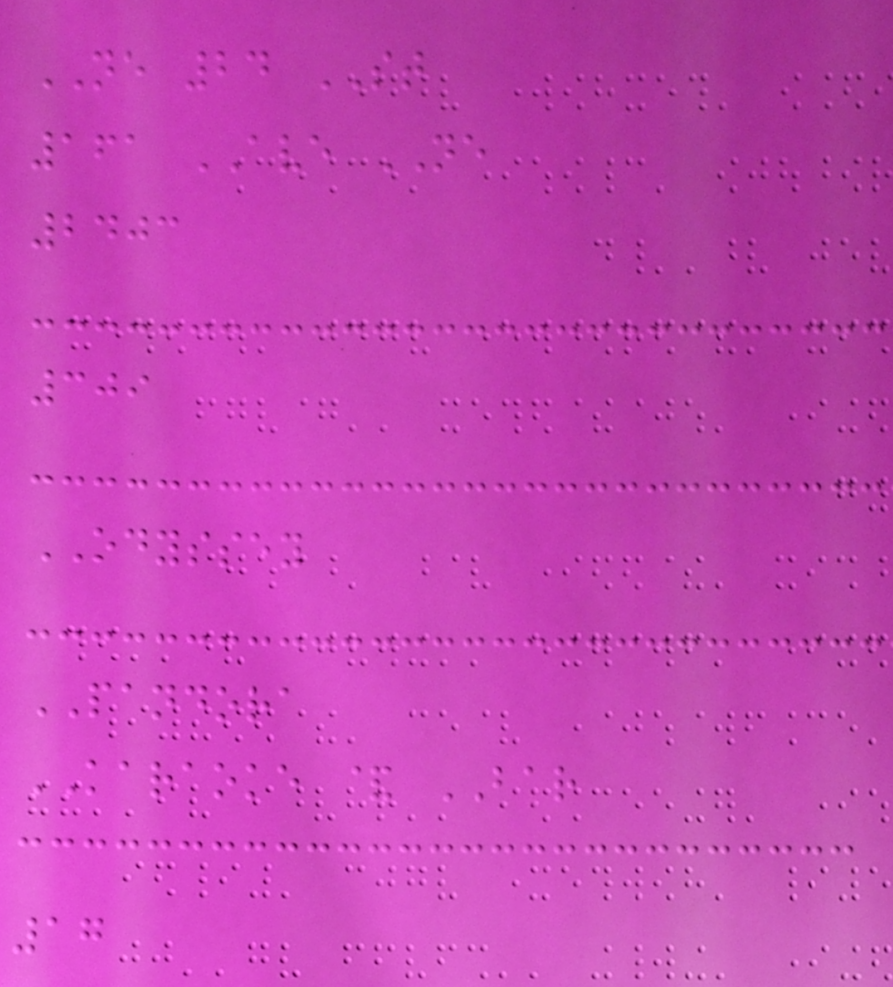NE 24 ST
161 AVE NE
2403
309
ODYSSEY
PANDORA
KARAOKE & BAR
17
